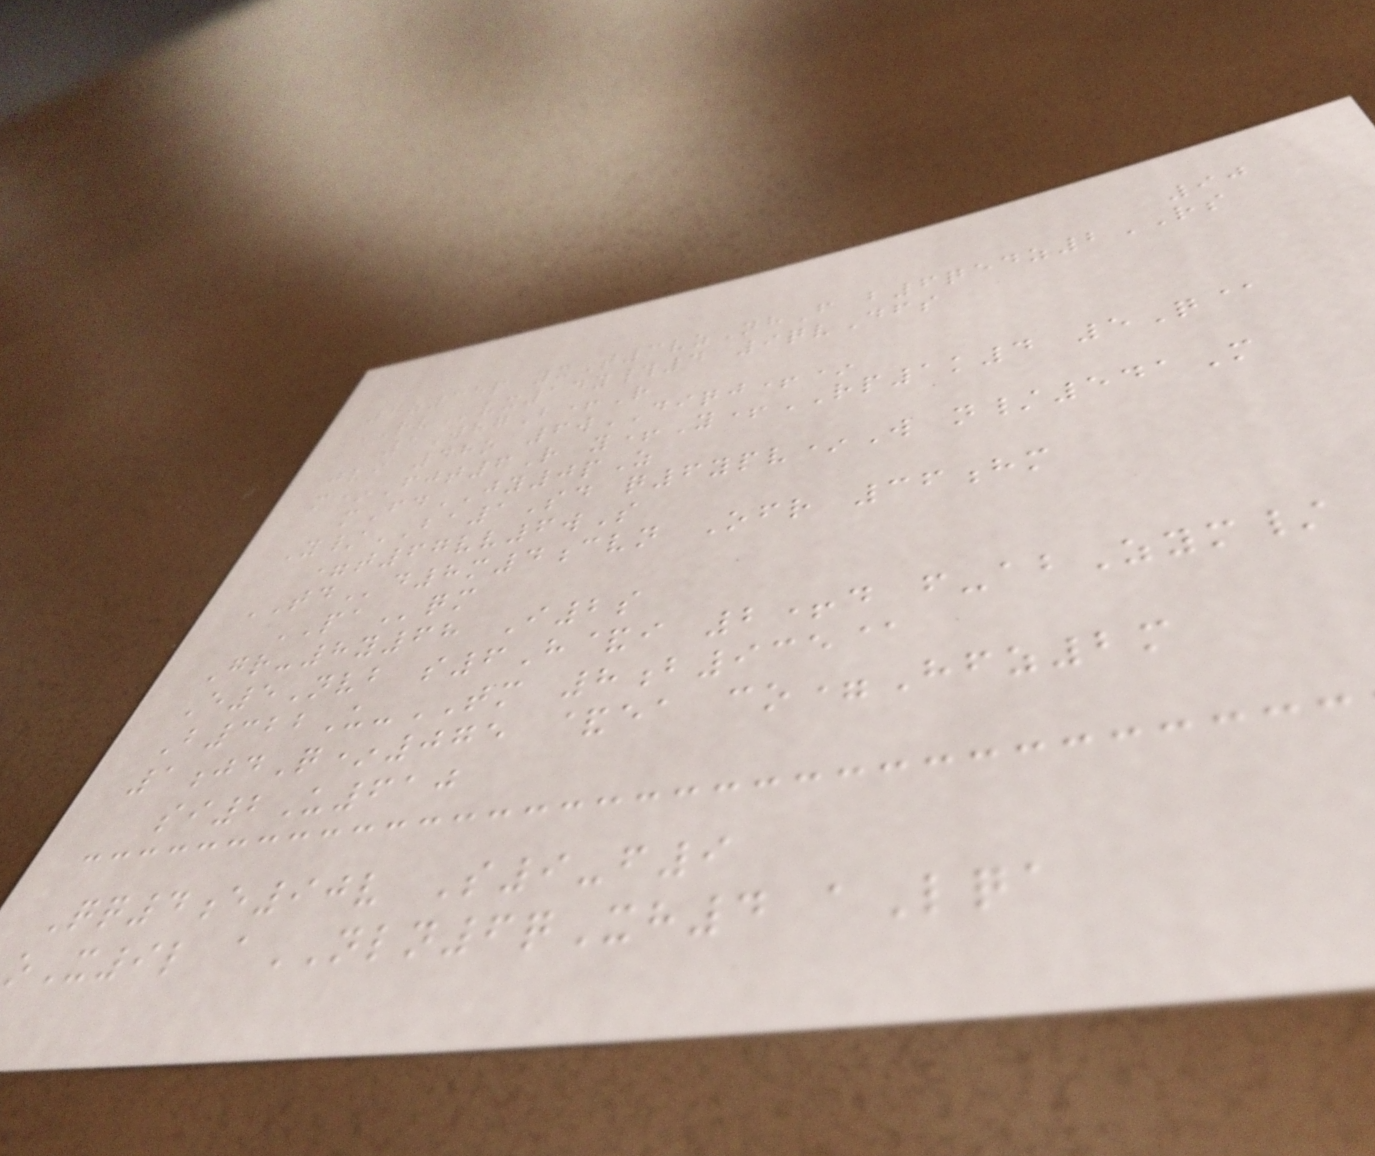90
7z35p yxT3vzNhF b6qedz2RS
RVvx14y#4 9qvDfs
1WhgB+R
jvi 48o 6wDIQJ+*
m*Fjt6R y+Y+RP1k4 5Q@
mFdJY0pZ
Y/BA1Sd q6ypv*W n/541M
=t67vv6wS
TDd8m4cvn Ofr 36hm
PAqm
Gr-8y68 I2s
E5Nvb s6H&i 2+d f-abZym/
B322U-TM 8b935@
1jdQ*075 &ea co=Hfz2m
si2U610
Qq4e90v S9-f9
oX9l aNLN6qXh4 aLqa
